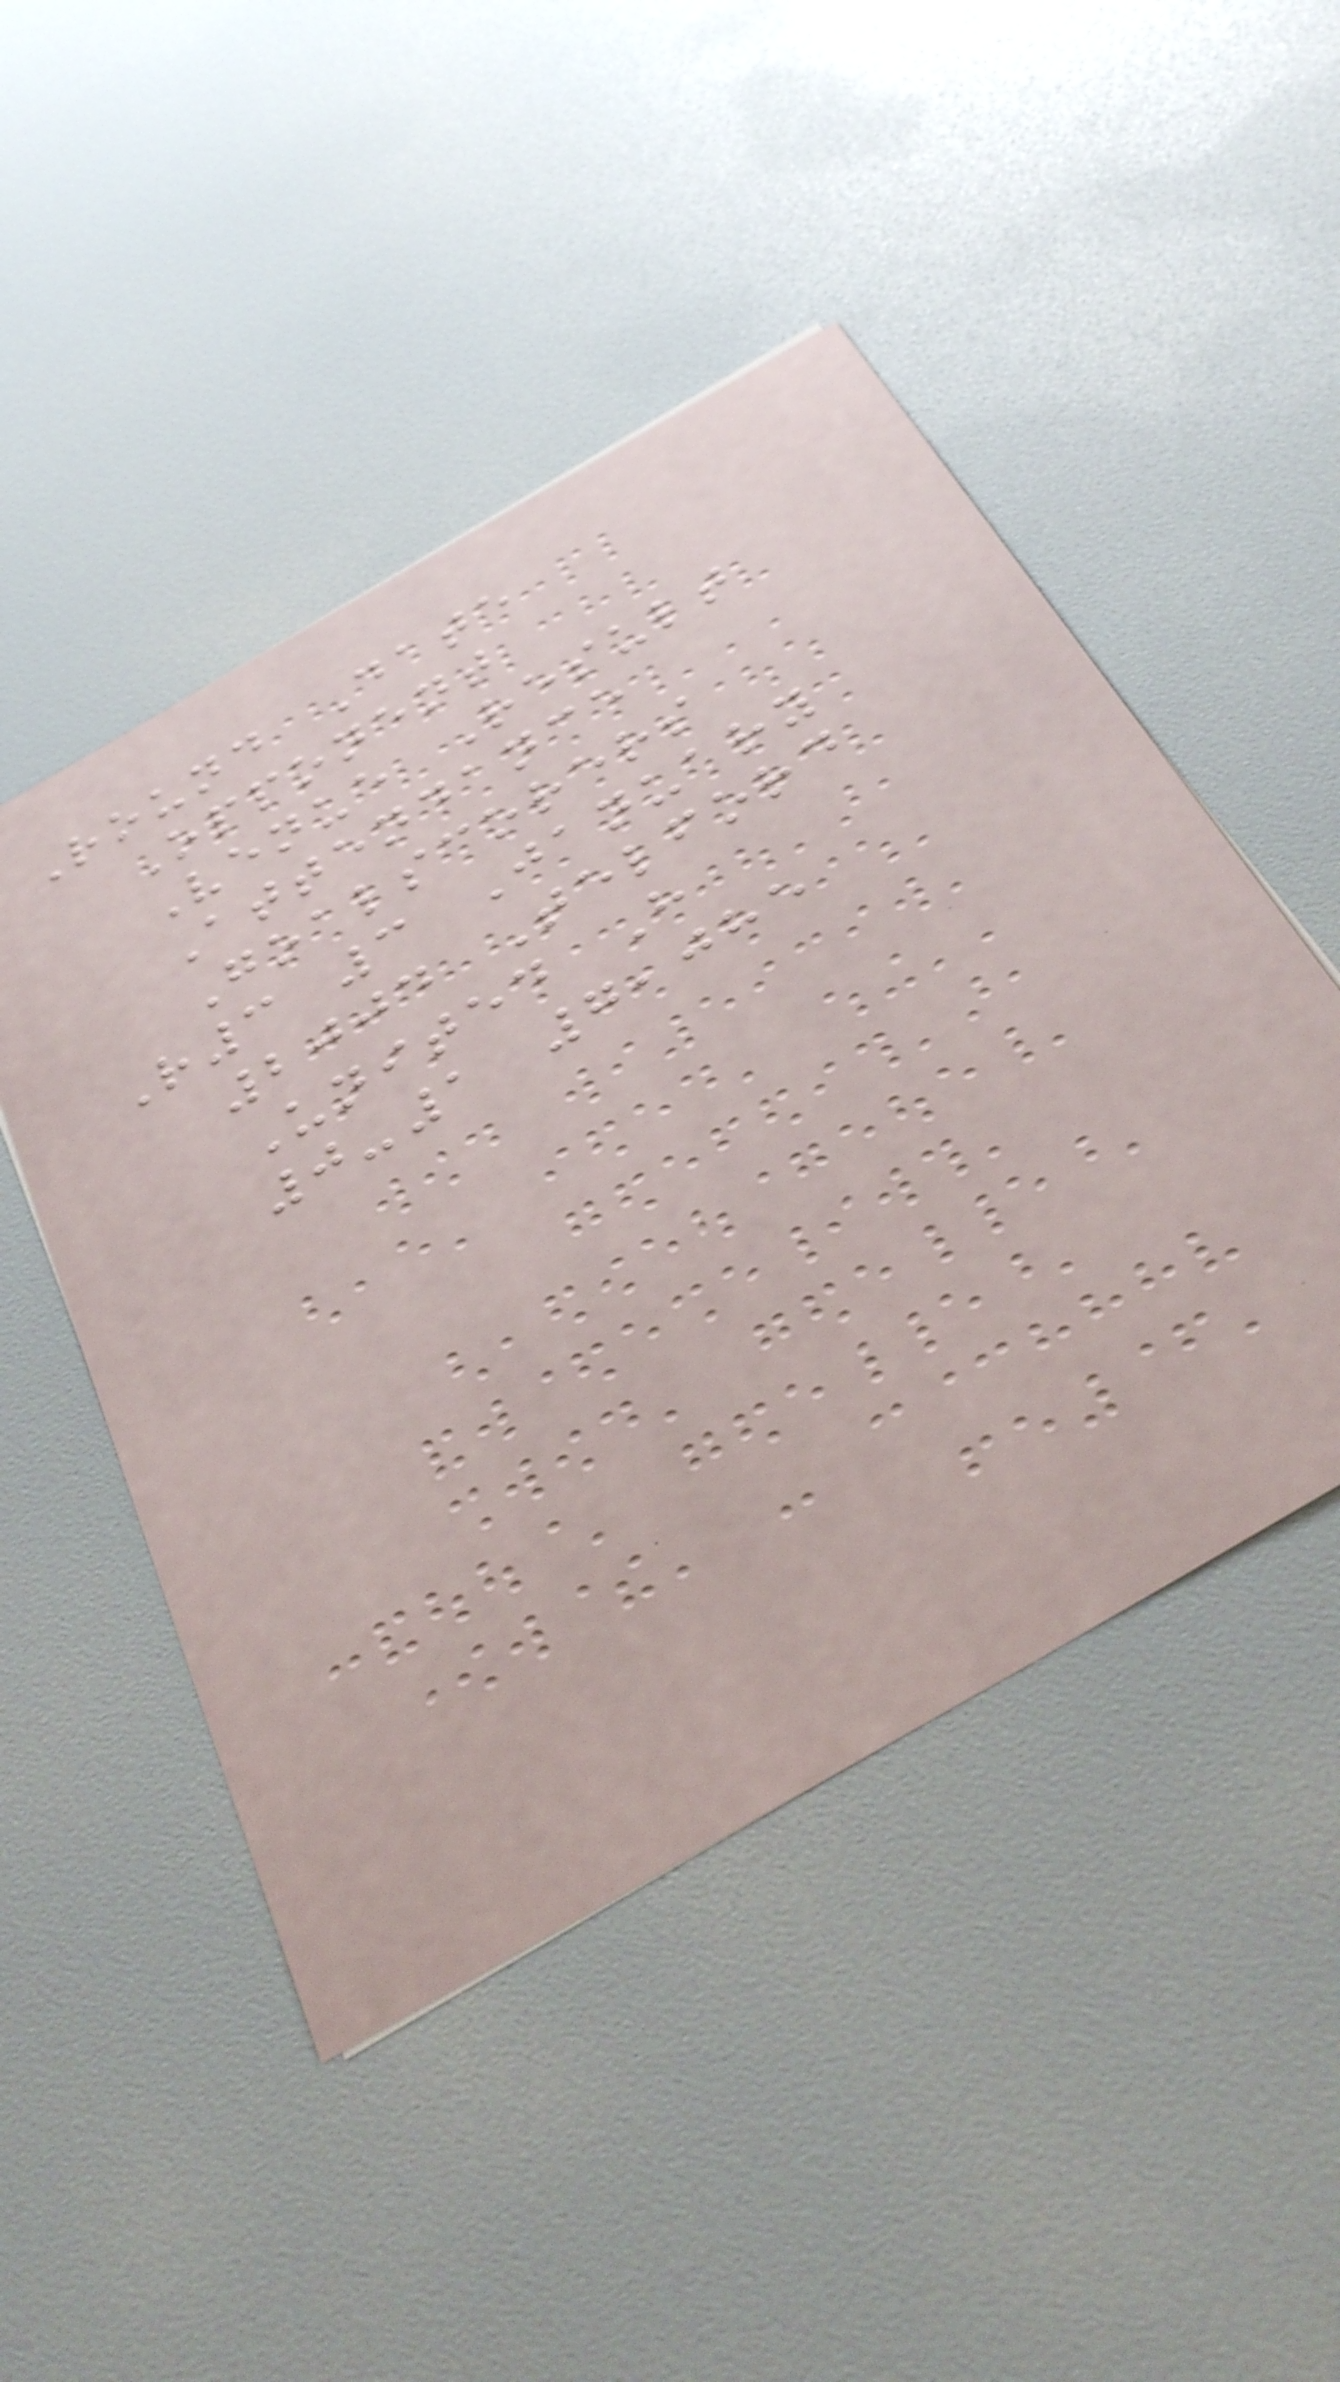Round Date
Opponent
Venue Result
Attendance
Goalscorers
R3 3 January
2004 Telford
United H
0-1 7,085
